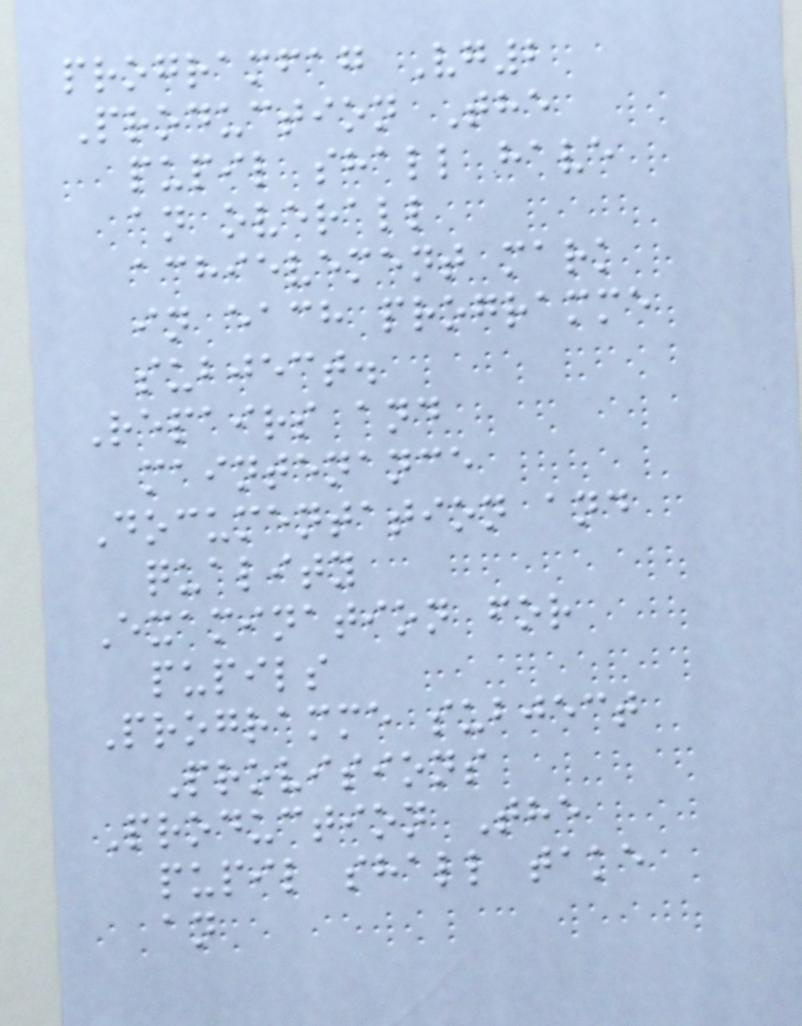programfag Vg2
Production The
pupil shall have
an overall
achievement mark
in each programme
subject.
Repairs and
maintenance
Documentation and
quality
Examination for
pupils
Programme subject
Provisions
Production The
pupil shall take
an
